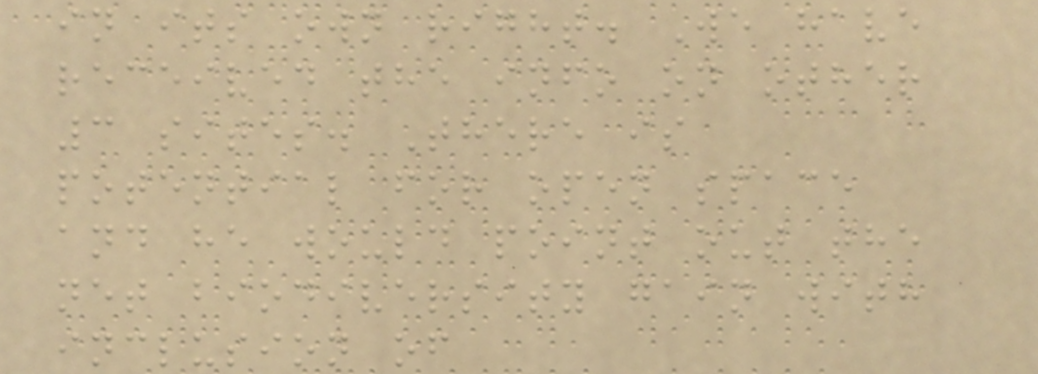in its own right. We have
received the info on other
3 sites. There is
potential for open space
and he would point out the
net biodiversity gain with
inclusion of
